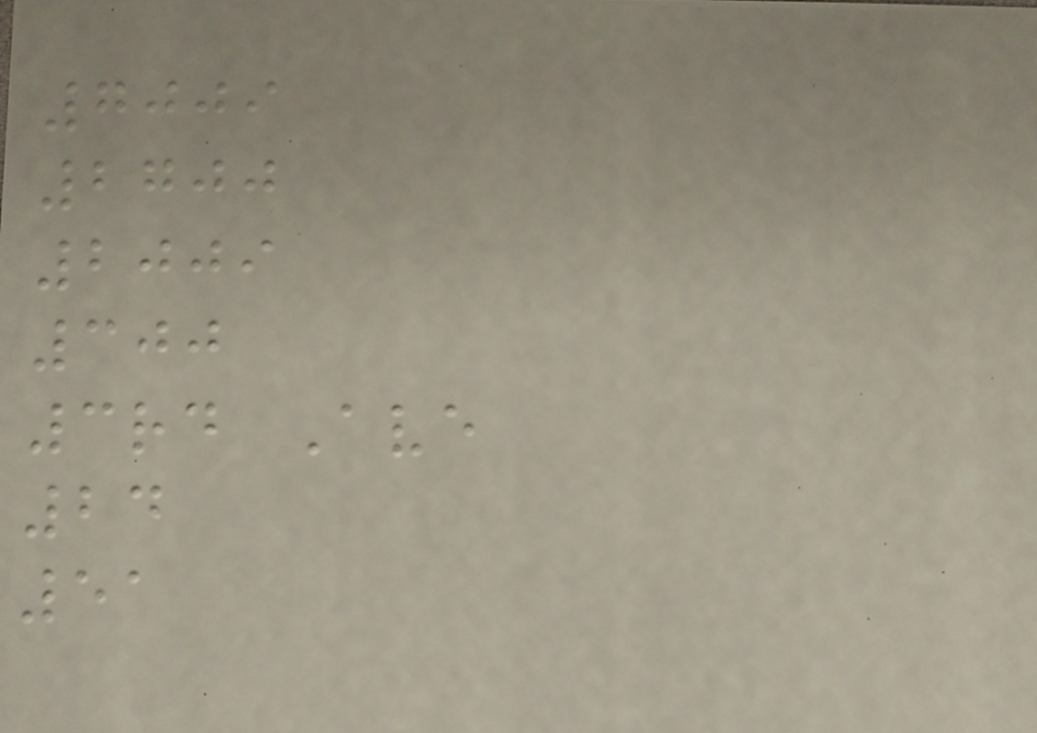7009
2700
2009
300
3rd Ave
24
51
